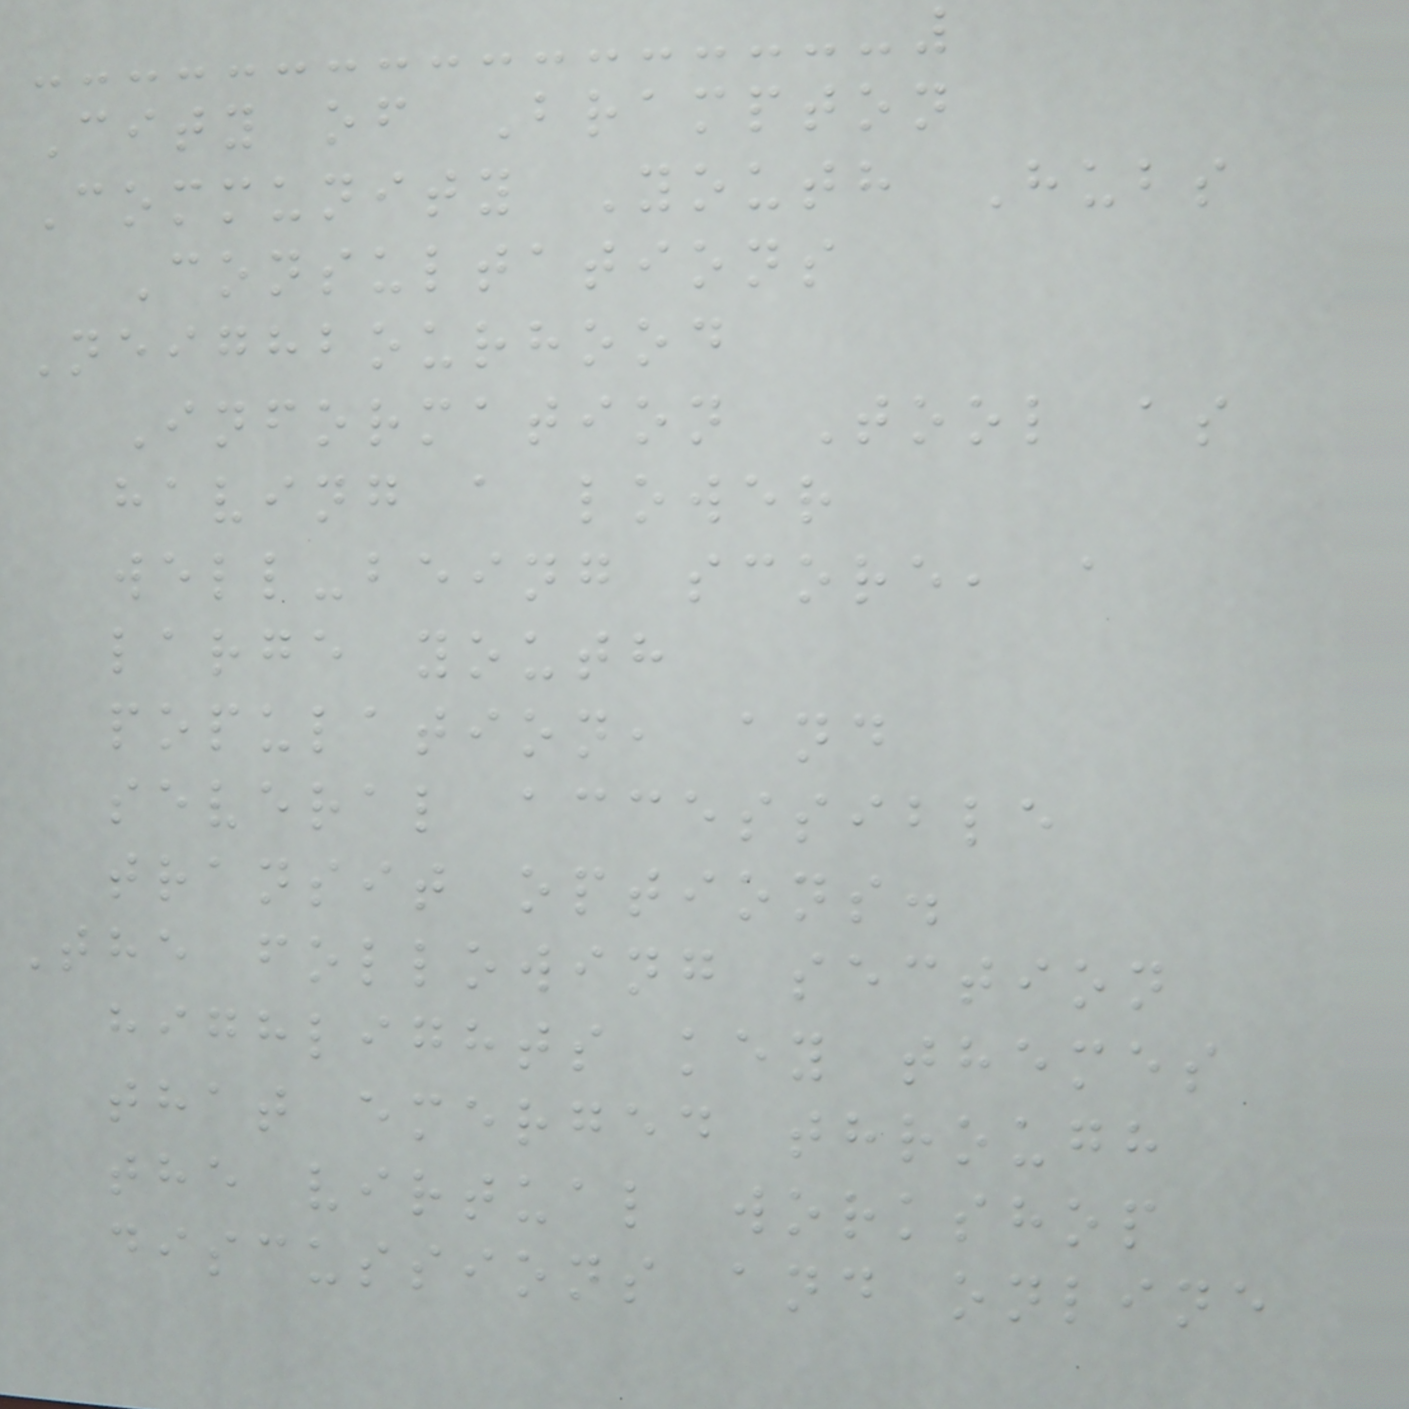City of Brampton
Community Youth Hubs
Consultations
Neighbourhood
Information Tool as
having a lower
well-being score, a
large youth
population, and
several accessible
transit options.
The following section
highlights key themes
that emerged through
the virtual workshop
discussions and online
